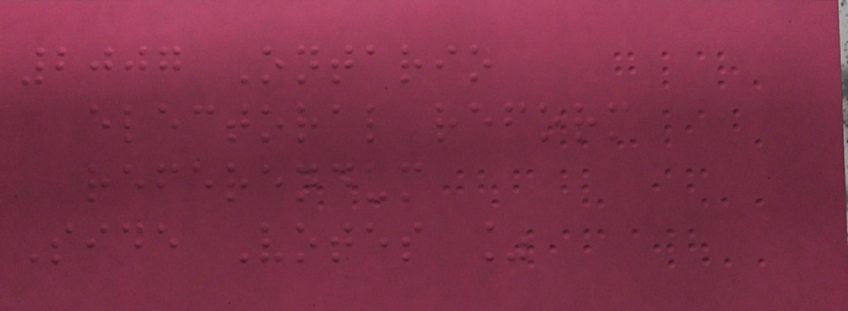2007 Ontario
electoral reform
referendum
Side Votes %
